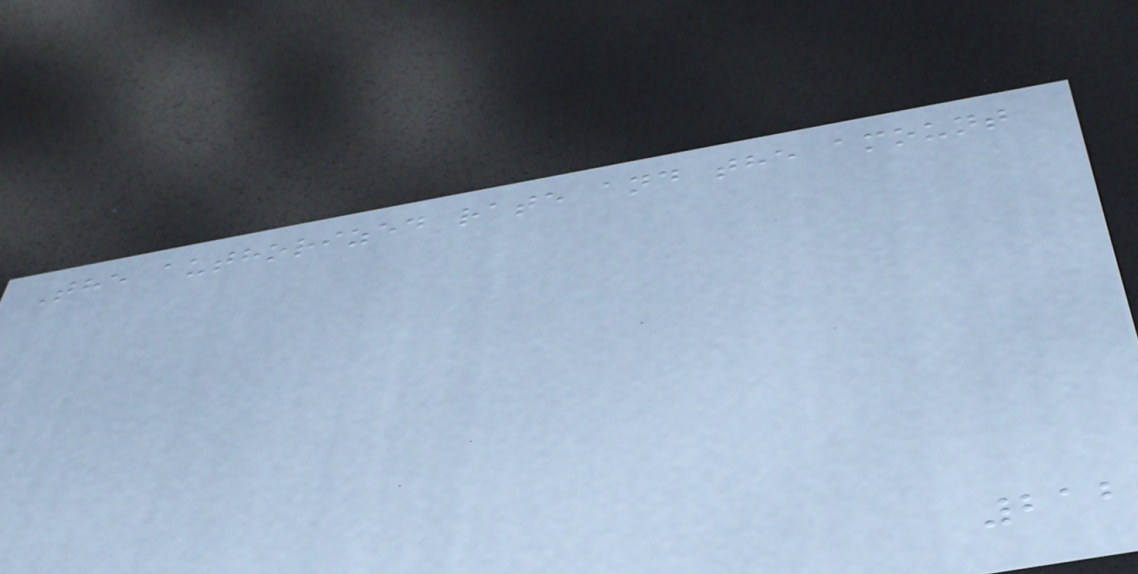The authorized rate and the amount
212
